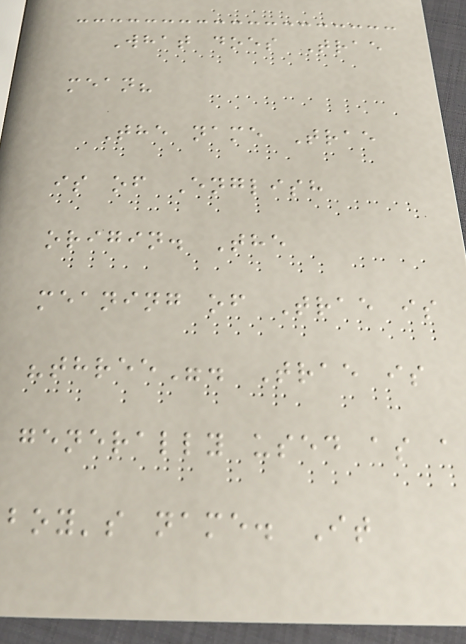What does Trae
mean?
The name Trae
is of English
origin. The
meaning of Trae is
"three". Trae is
generally used as a
boy's name. It
